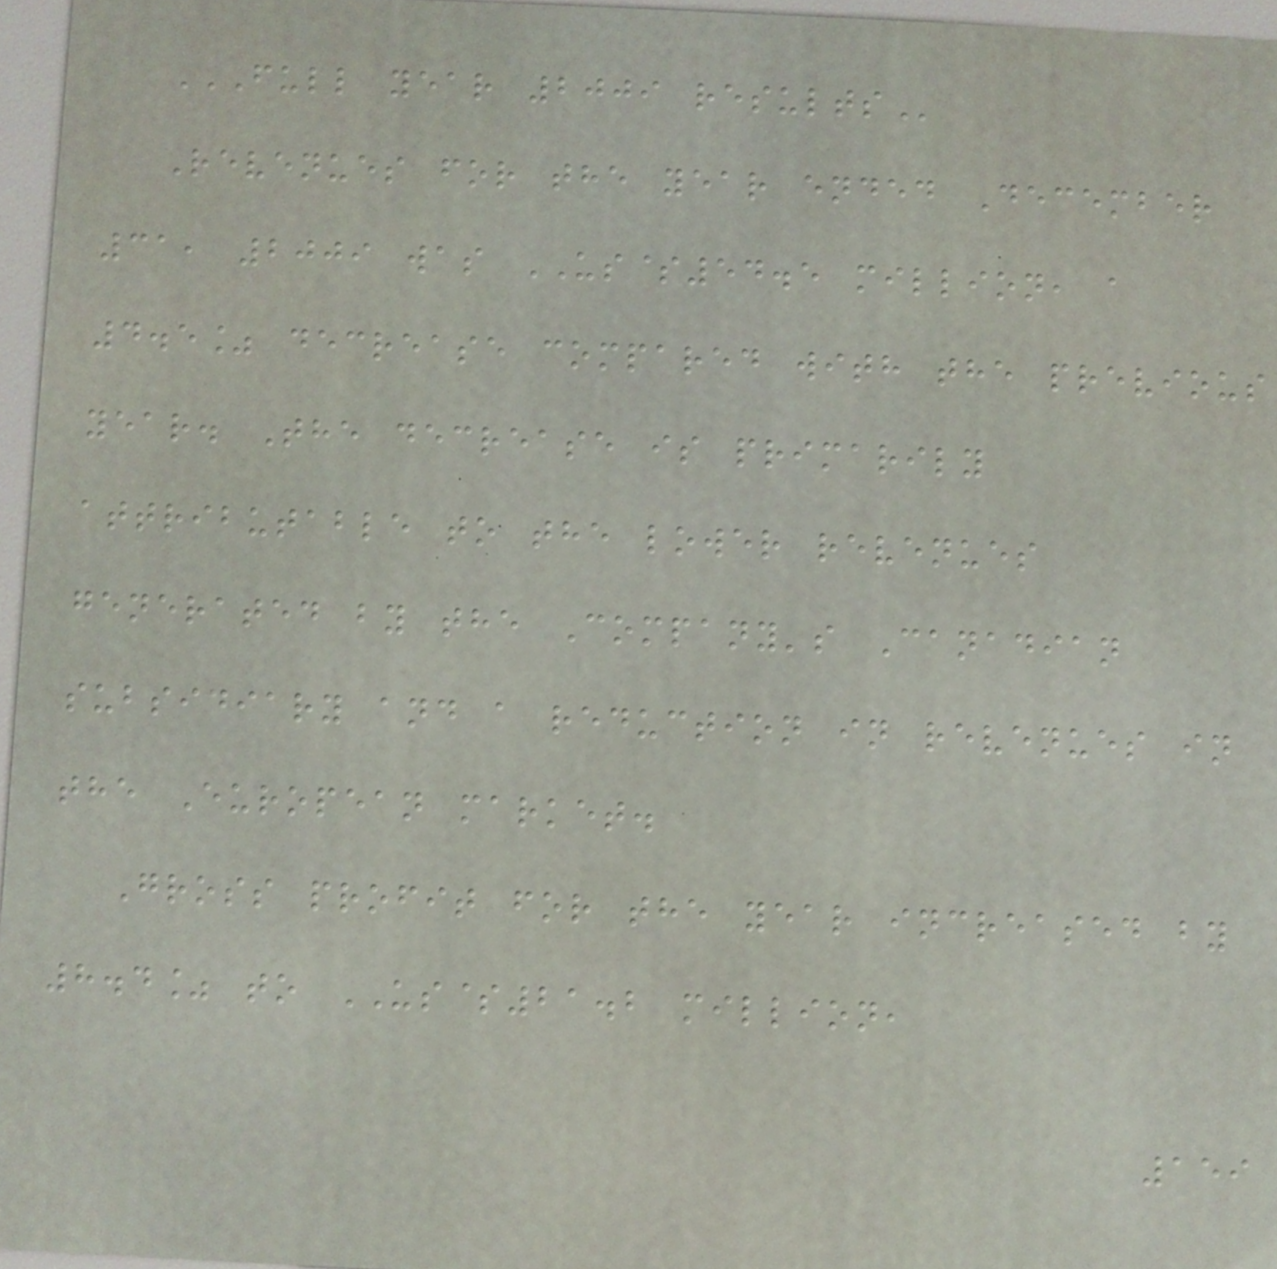FULL YEAR 2009 RESULTS
Revenues for the year ended December
31, 2009 was US$54.5 million, a
4.5% decrease compared with the previous
year. The decrease is primarily
attributable to the lower revenues
generated by the Company's Canadian
subsidiary and a reduction in revenues in
the European market.
Gross profit for the year increased by
8.4% to US$21.2 million,
159
